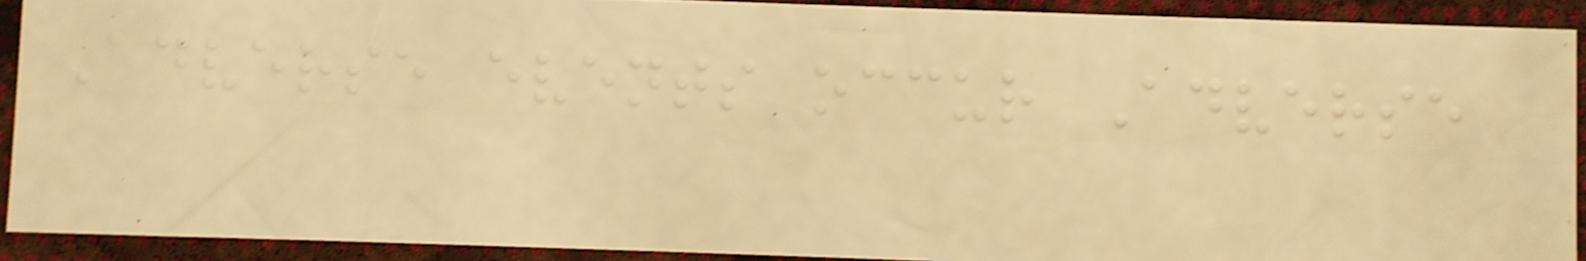Adverse events occur Adverse
